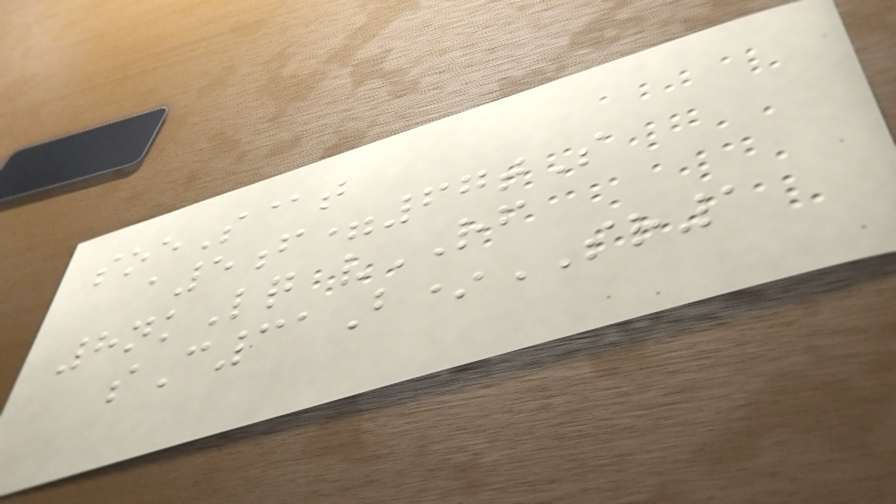soeS@t
a5f=67tS
8nkLq vRF
sC31B*SR1
